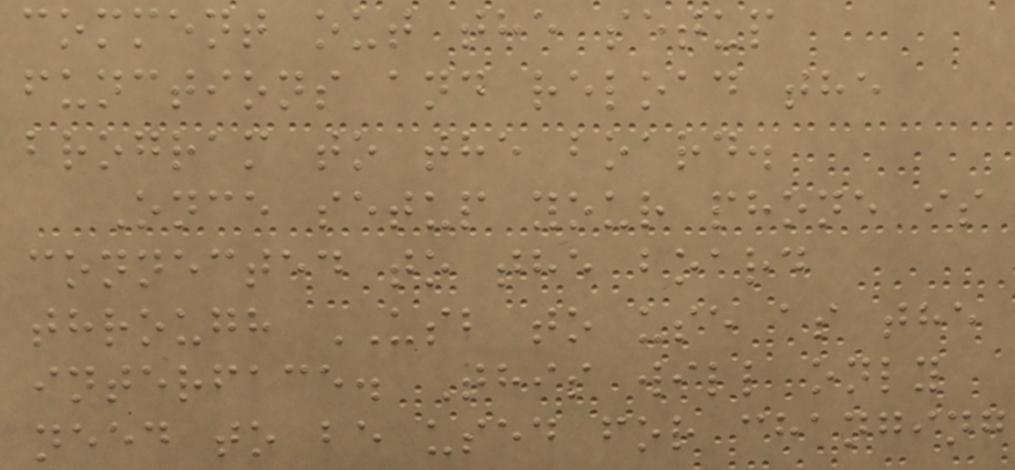comment out the setup
functions and reload the
brogram to the board.
Once setup your phone is
connected to the board
through USB to use as the
interface. This will only
need to be used for changing
